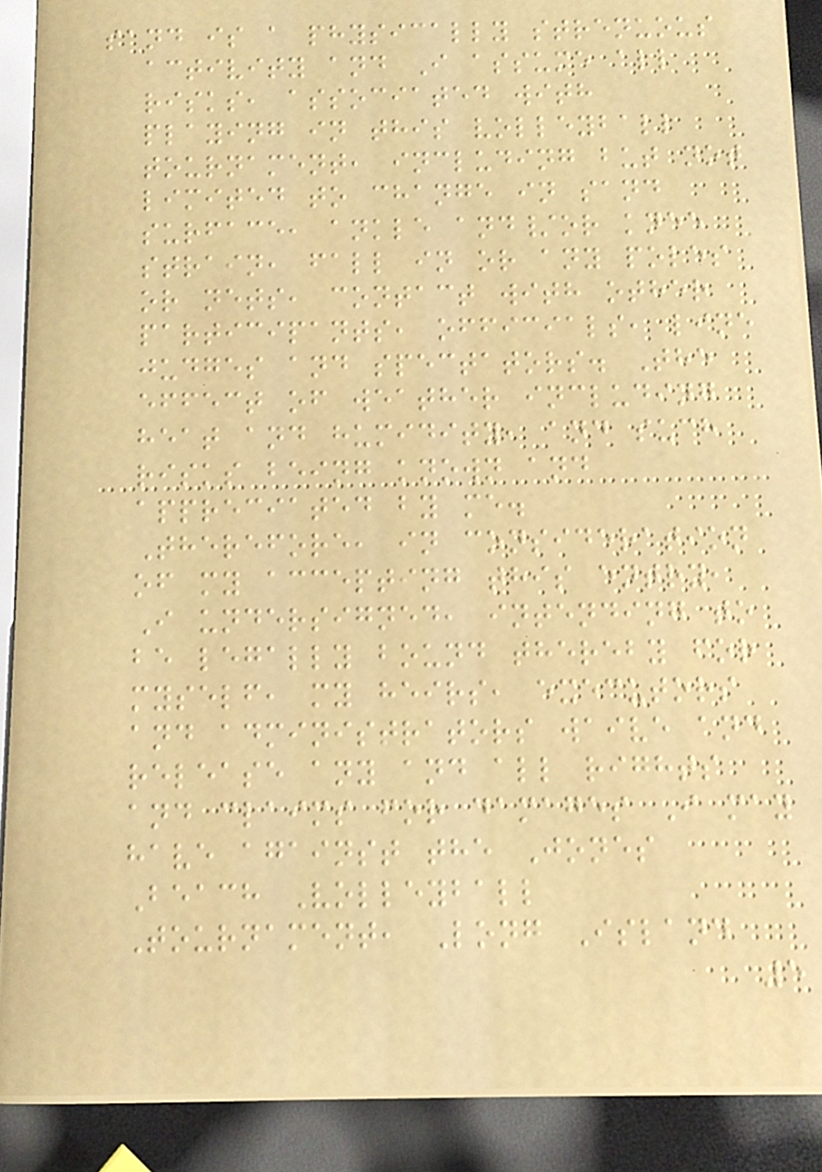sand is a physically strenuous
activity and I assume all
risks, associated with
playing in this volleyball
tournament, including but not
limited to change in sand
surface, ankle and/or knee
strain, fall in or any poles
or nets, contact with other
participants, officials, line
judges and spectators. The
effect of weather including
heat and humidity, and such
risks being known and
appreciated by me.
Therefore, in consideration
of my accepting this entry,
I undersigned, intending to
be legally bound thereby for
myself, my heirs, executors
and administrators waive and
release any and all rights
and claims for damages I may
have against the Jones
Beach Volleyball
Tournament, Long Island
5
